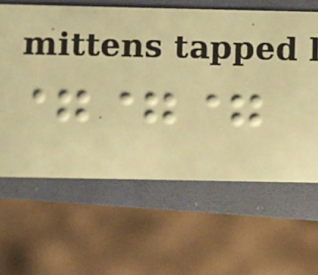===
